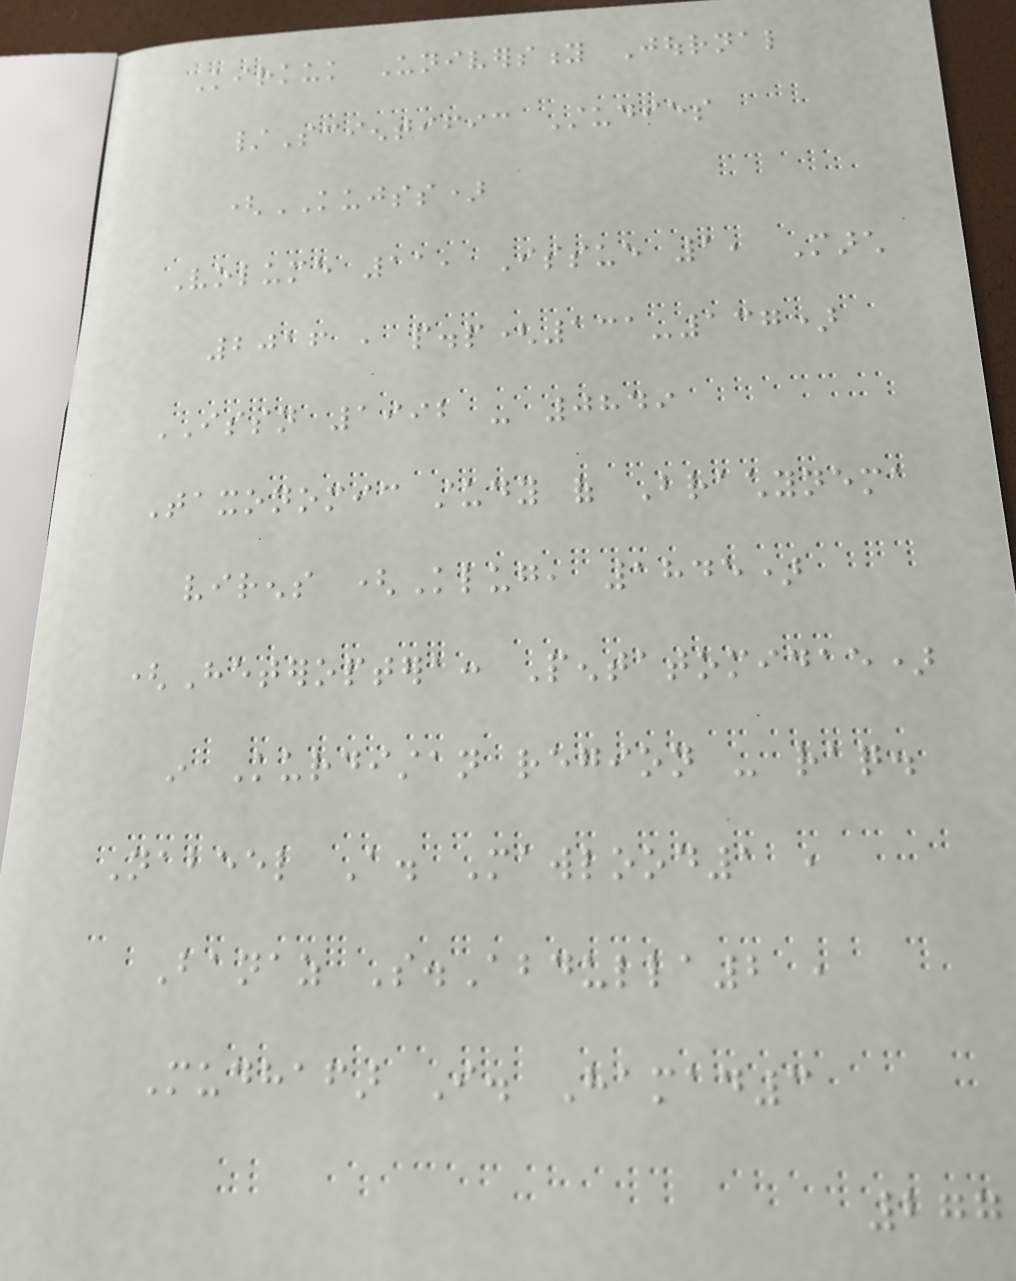Kirkuk University Journal
/Scientific Studies
(KUJSS)
Volume 11, Issue 1, March
2016 , p.p(131-137)
ISSN 1992 - 0849
Taxonomic study of Brachynema
virens (Klug, 1845)
(Heteroptera: Pentatomidae)
in Kurdistan region - raq.
Nabeel A. Mawlood1 ,
Banaz S.Abdulla2 ,
Mudhafar I. Hamad3
277
